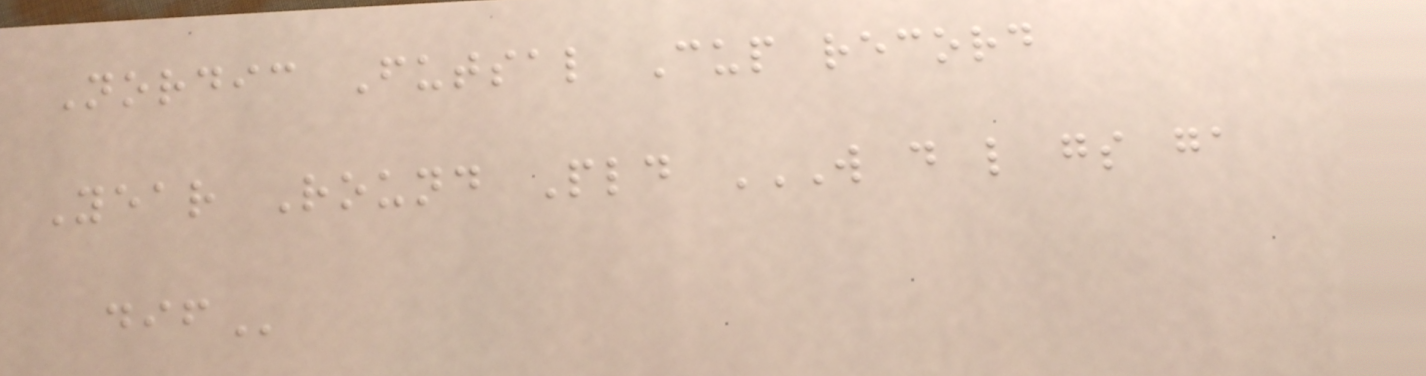Nordic Futsal Cup record
Year Round Pld W D L GS GA
DIF
